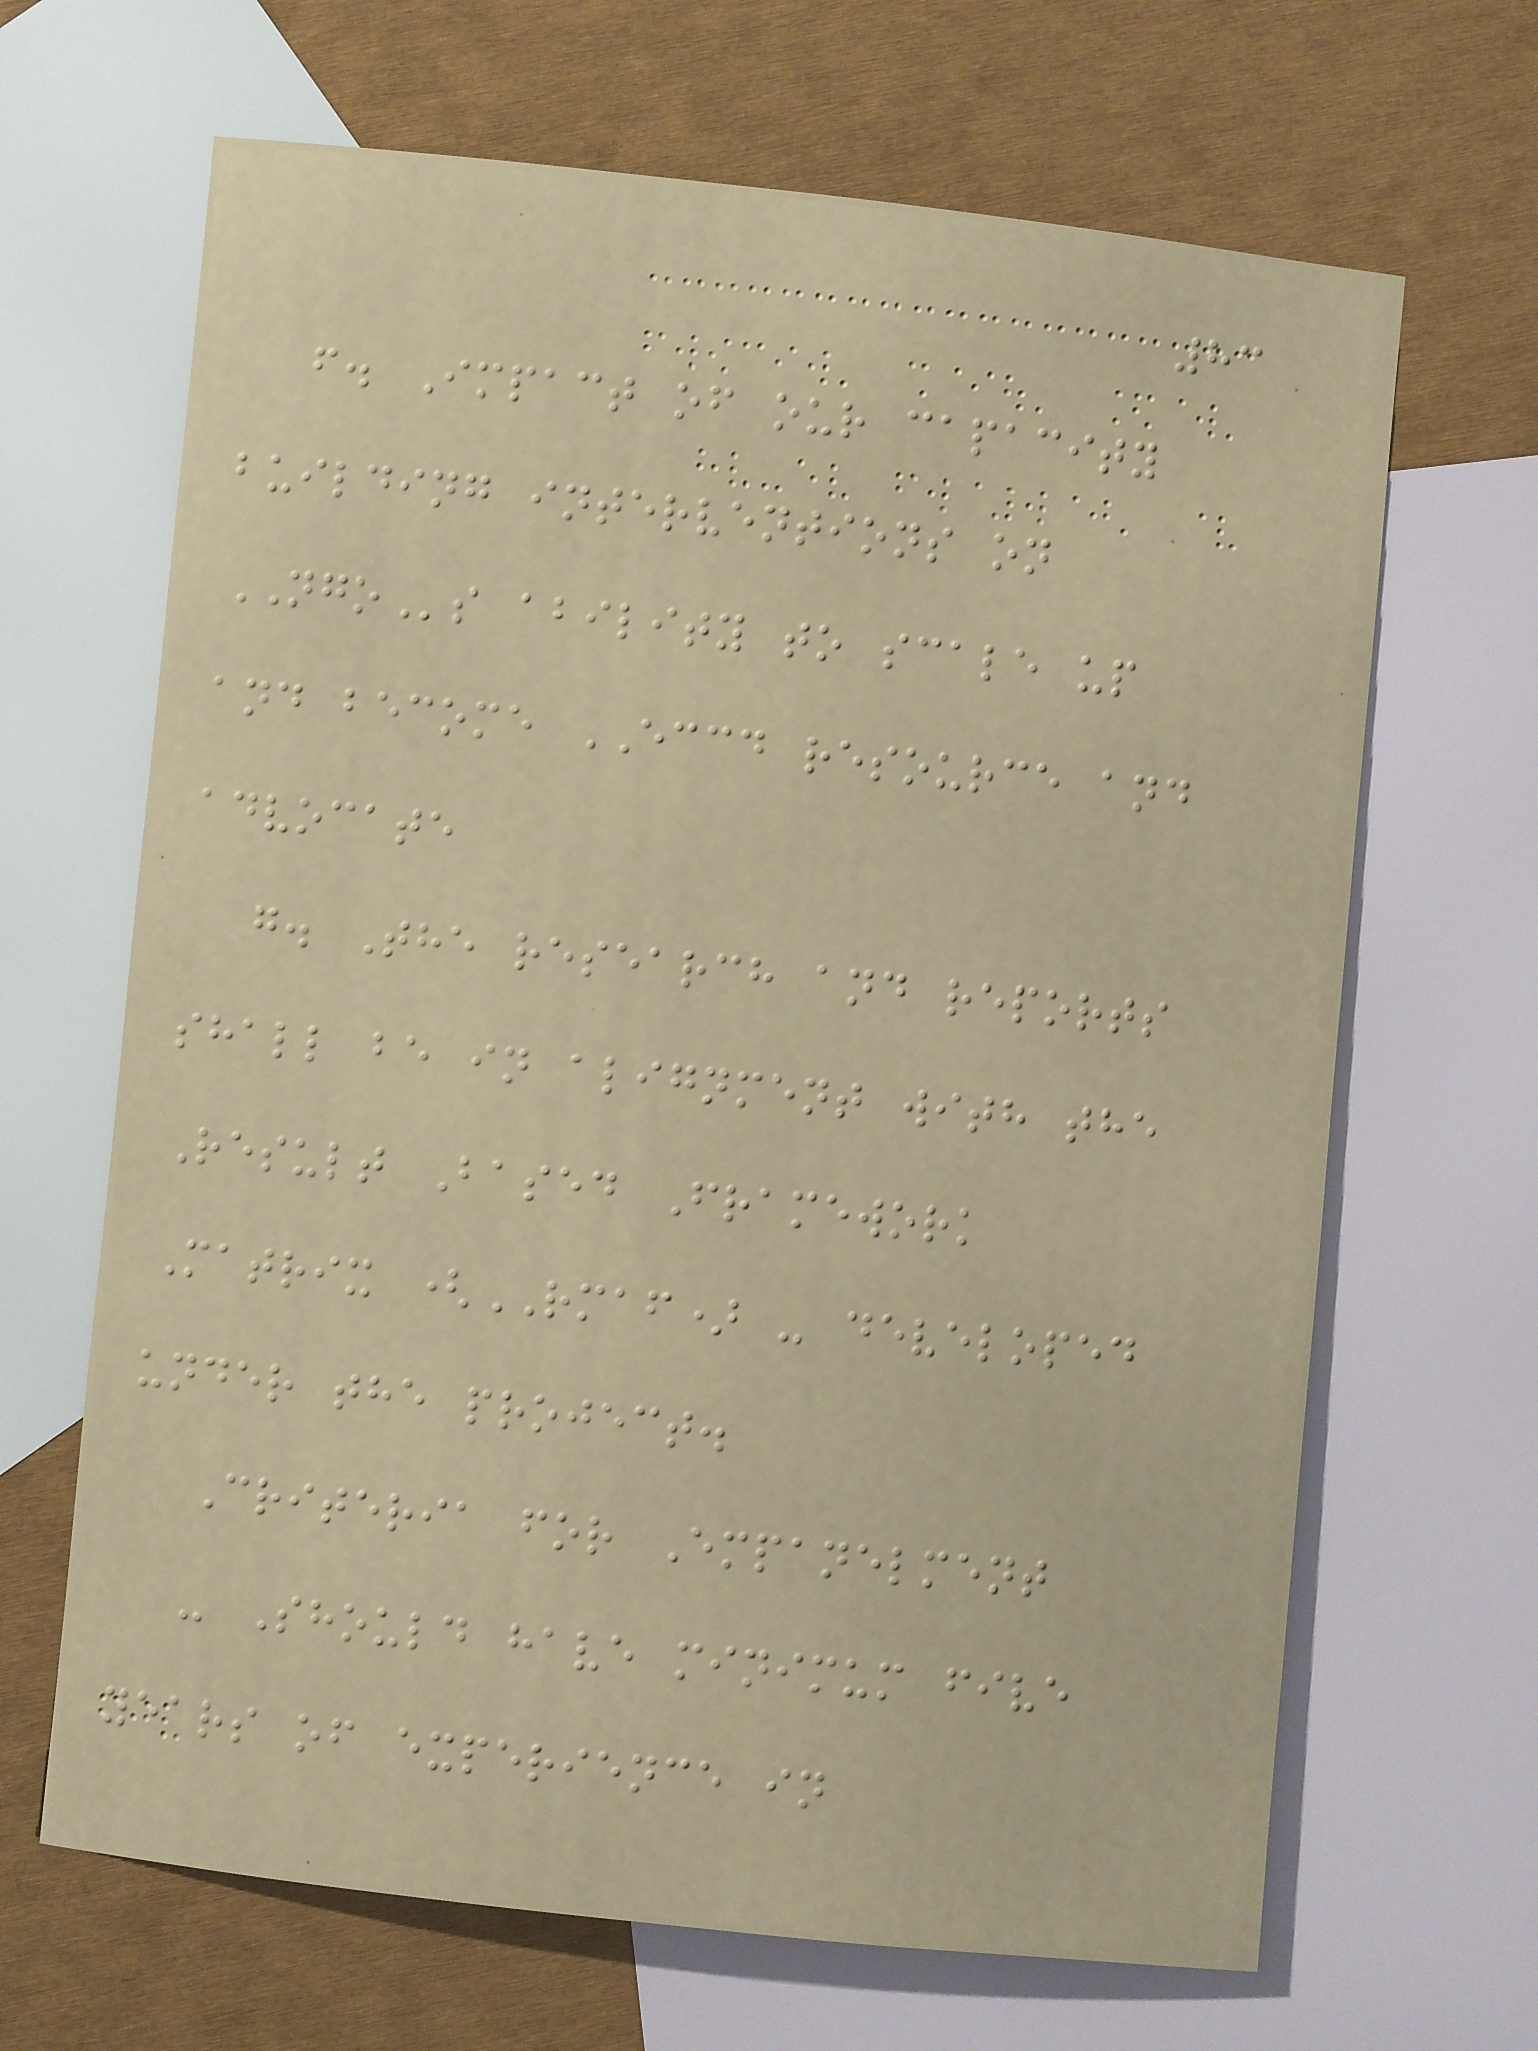83
f. Impact of our capacity
building interventions on
NGOs ability to scale up
and become ECCD resource and
advocate
g. The research and reports
shall be in alignment with the
Result Based Framework
Matrix (RMAF) - developed
under the project.
Criteria for Empanelment
- Should have minimum five
years of experience in
